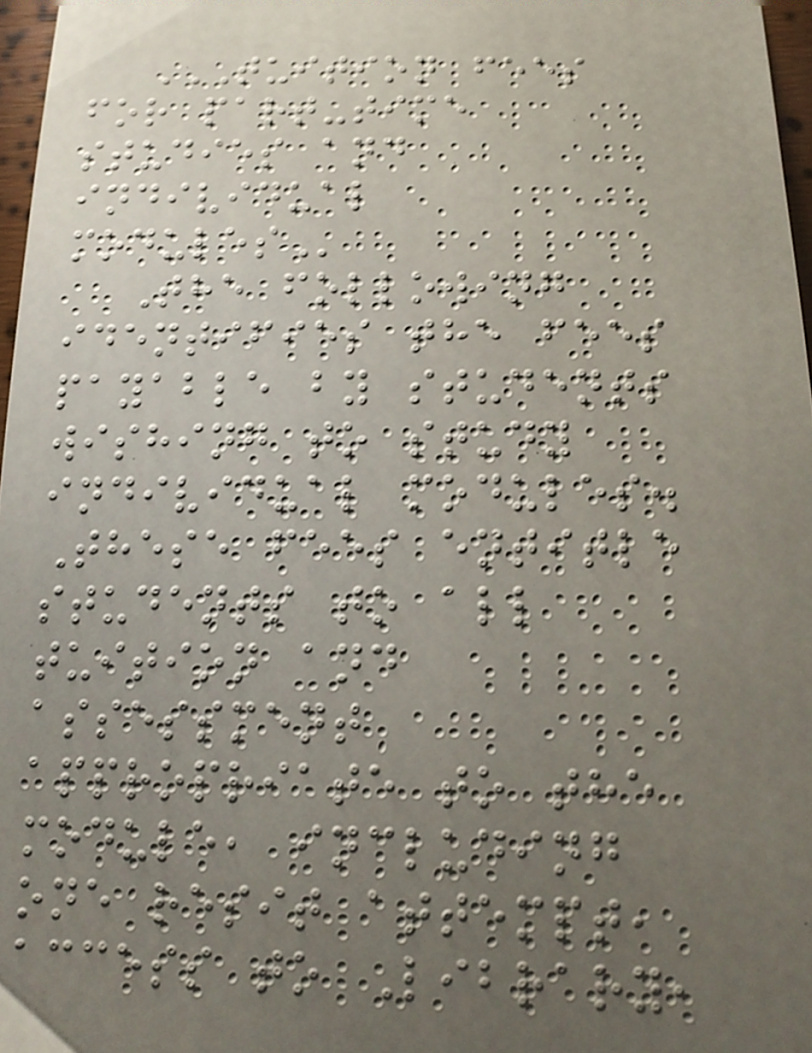TUITION FEES
FOR PART-TIME
STUDIES AND
INDIVIDUAL
MODULES
The following
identifies the fees
payable by students
wishing to study
individual modules.
These fees entitle
students to all
tuition and
assessment
appropriate to the
module, including
one resit attempt,
access to Library,
